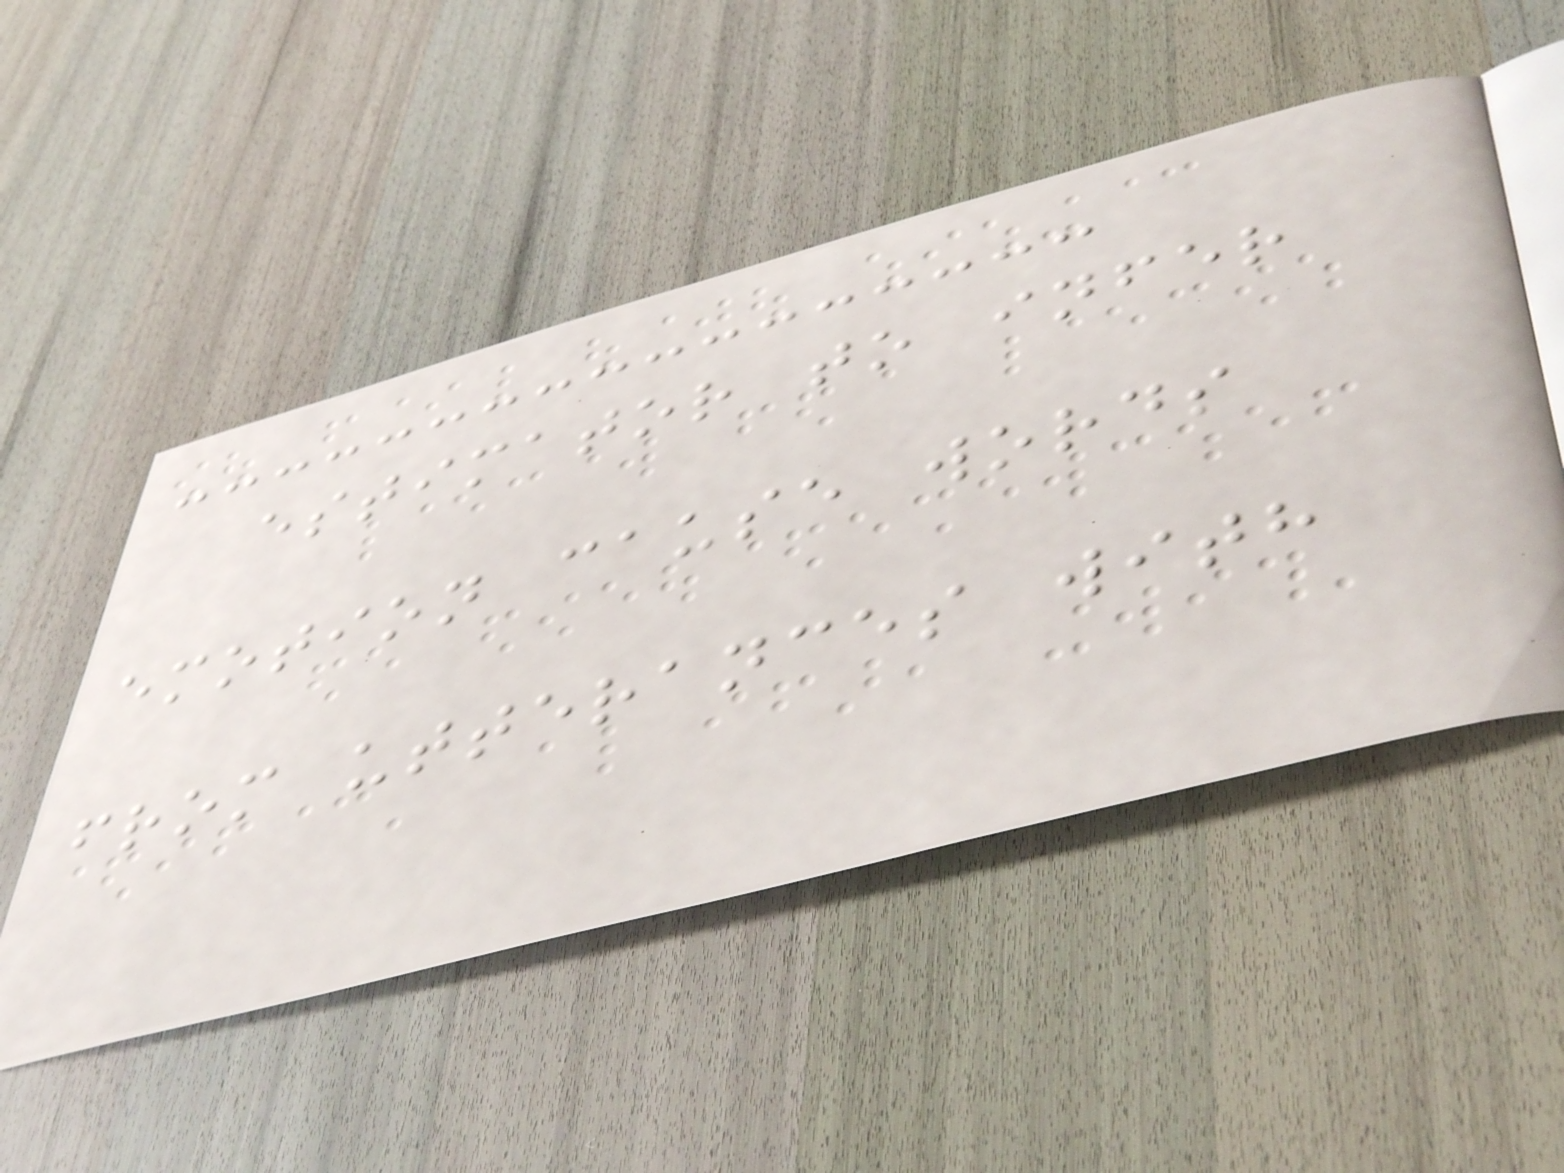estimator to infer
emotion cause words
from utterances with
